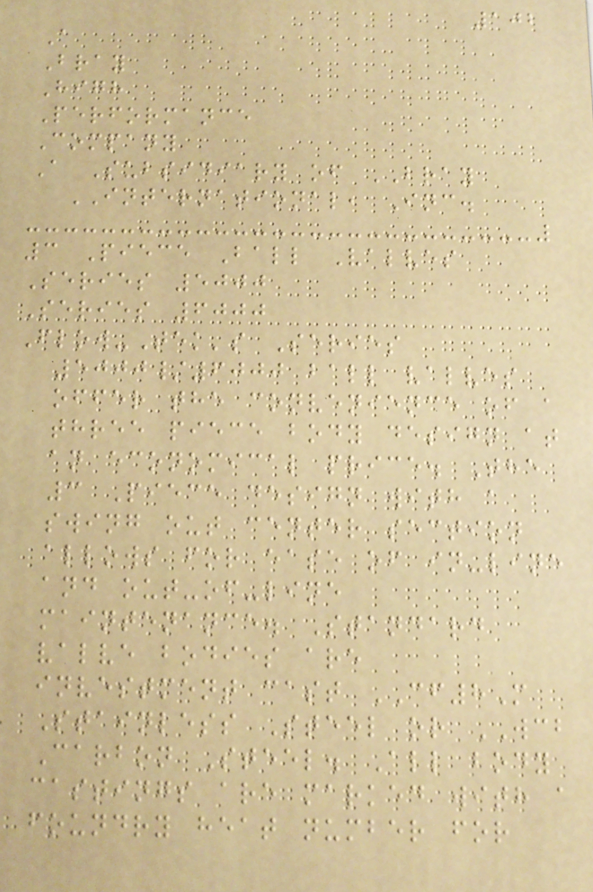102
A
Bray
High
Performance
Company
A Subsidiary of BRAY
INTERNATIONAL, Inc.
3 Piece Ball Valves
Series 5000
Series 6000
Flow-Tek's Series
5000/6000 ball valves
offer the convenience of a
three piece body design at
an economical price. The
3 Piece design with a
swing out center section
allows for ease of in-line
and out-of-line
maintenance. Standard
valve bodies are
investment cast CF8M
Stainless Steel or WCB
Carbon Steel. All body
castings are marked with a
foundry heat number for
